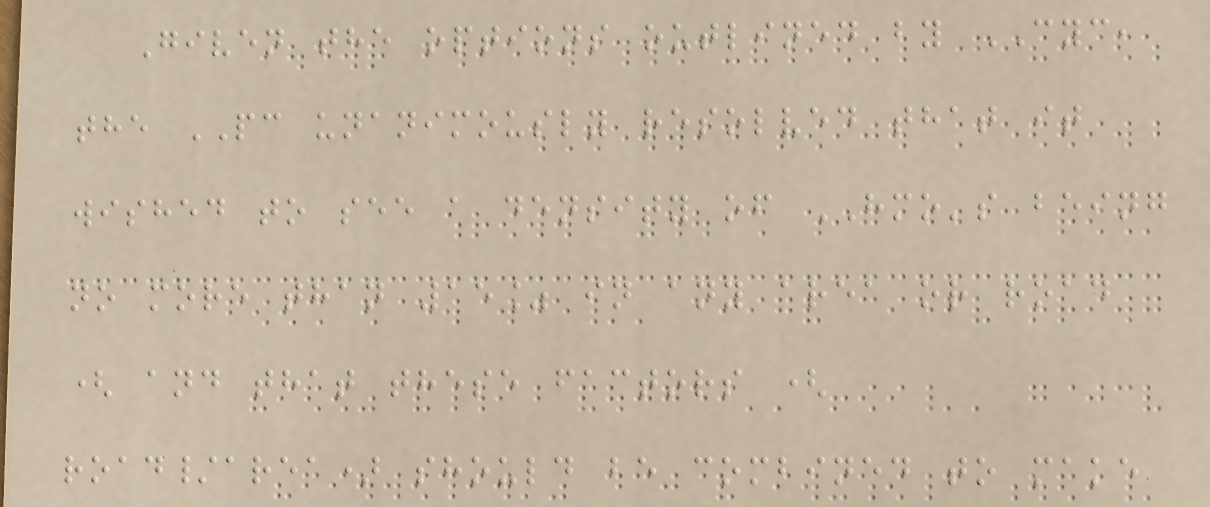Given the options outlined by CYC,
the PC unanimously resolved that it
wished to see a density of HMO's being
no more than 15% in any area or road
( and that these factors (
road/area) should be combined to make
